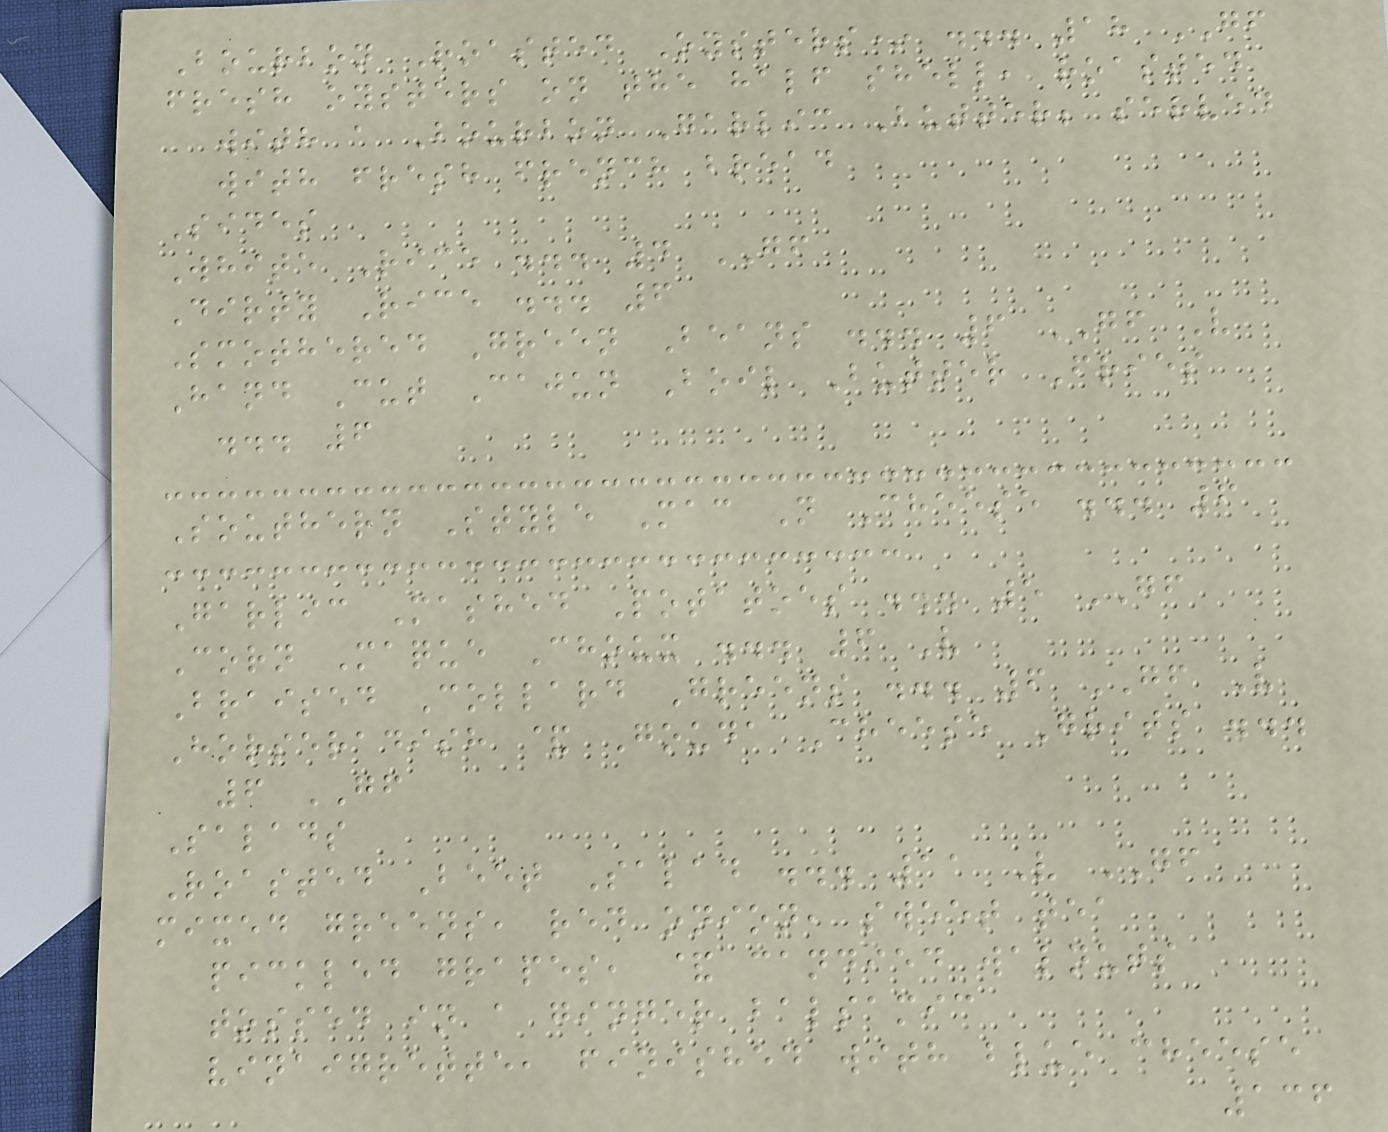Bourbon Roasted Oysters* ... 18 GF
fresh oysters on the half shell, roasted
with a Bourbon Garlic Butter; served
with fresh french bread
Sides
White Rice ... 4 GF
Dirty Rice ... 6
Smothered Green Beans ... 6 GF V
Hand Cut Cajun Boil Butter Fries
... 6
Southern Style Mac N Cheese ... 6
Garlic Mashed Potatoes ... 5 GF
Corn Maque Choux ... 6 V
Braised Collard Greens ... 6 GF V
Horseradish & Gouda Cheese Grits ...
6 GF
Salads
Roasted Beet Salad ... 11 V GF
mixed greens, red onion, sweet tea
pickled grapes, & candied walnuts
tossed in a ginger balsamic
vinaigrette, finished with blue cheese
136
